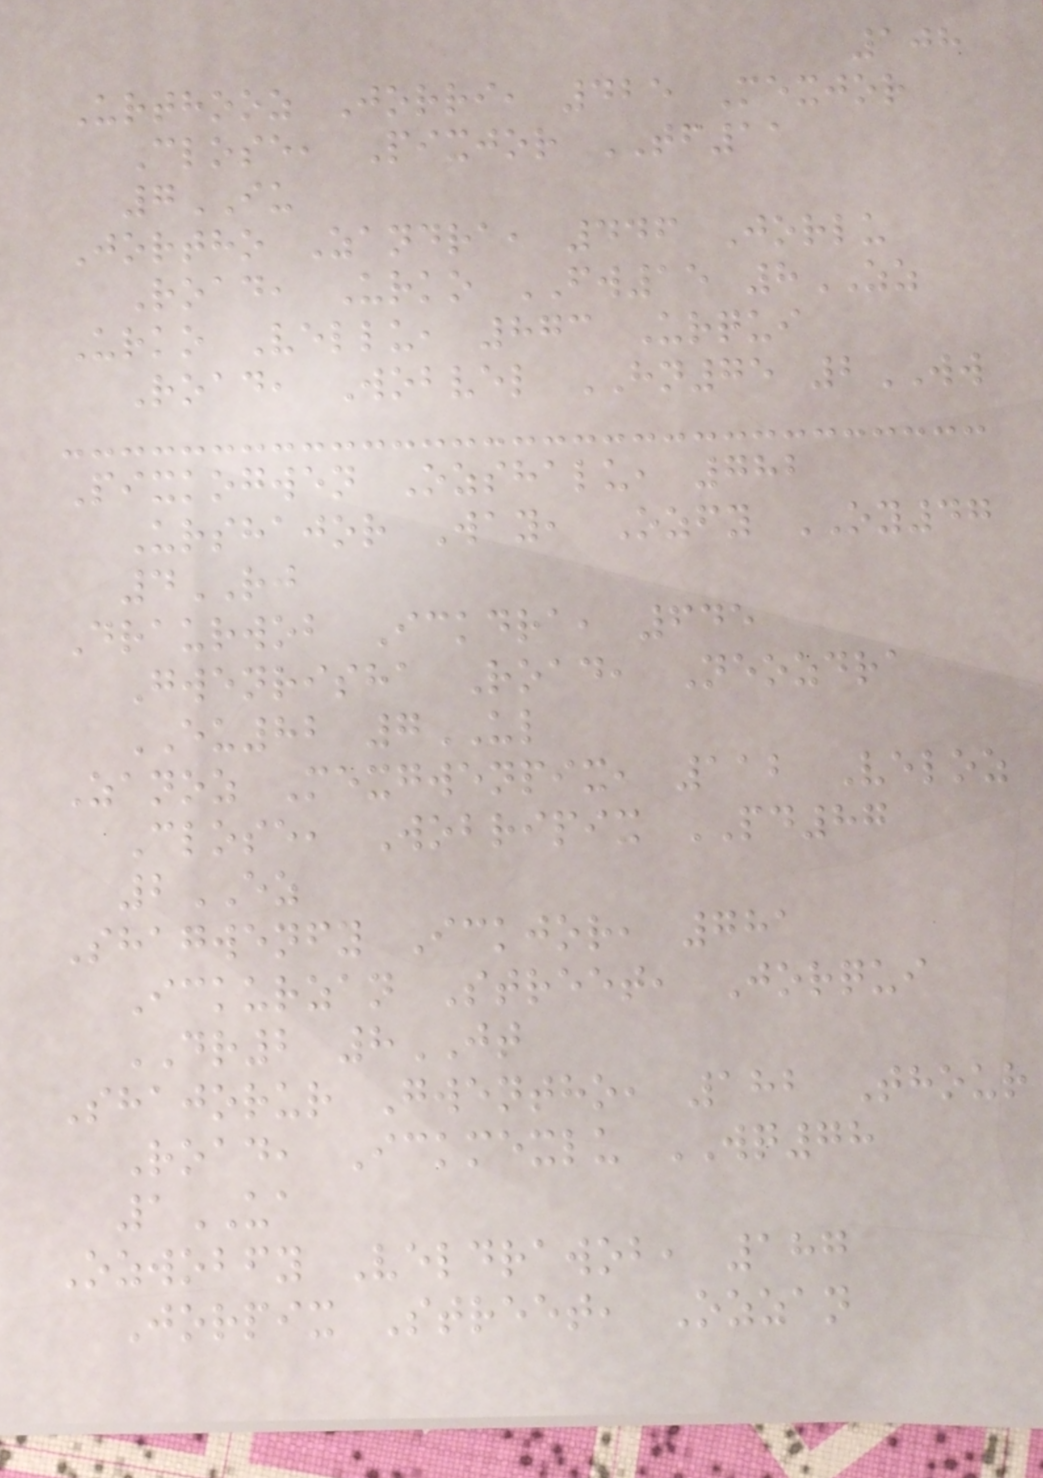108
Urthooz Jorri, 425 Mexjor
Close, Pixjor TF11
7IU
Jortho Zandra, 446 Jorlu
Road, Urko FW15 8ZZ
Urko Vellu, 873 Urqui
Road, Wobvel HN75 2WW
Pixkogwen Ozshalu, 782
Urshajor Way, Ozfy OY47
4RJ
Draurwob Ickdra, 645
Gwenrisha Road, Neozdra
EU82 7UL
Zanoz Mexgwenpix, 112 Veloz
Close, Wobripix PD87
2EZ
Shagwenfy Ickjor, 781
Ickurzan Street, Jorqui
DR2 8JT
Shajorur Gwentho, 182 Thour
Road, Ickmexlu WQ78
1UA
Ozwobfy Veldrawob, 187
Jorpix Street, Ozzan
